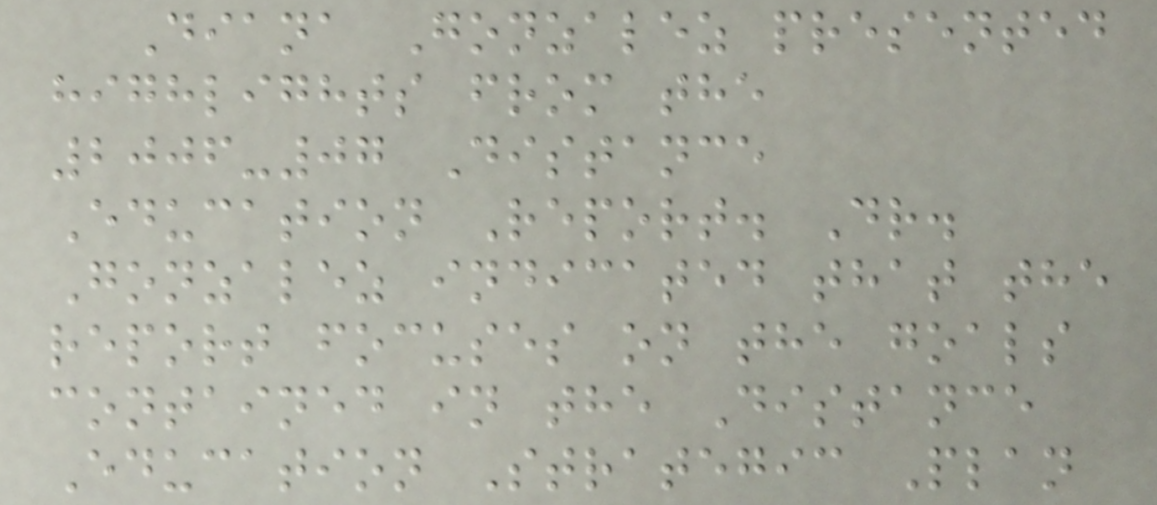Diana Gonzalez presented
highlights from the
2006-07 Distance
Education Report. Dr.
Gonzalez indicated that the
report focuses on the goals
contained in the Distance
Education Strategic Plan
